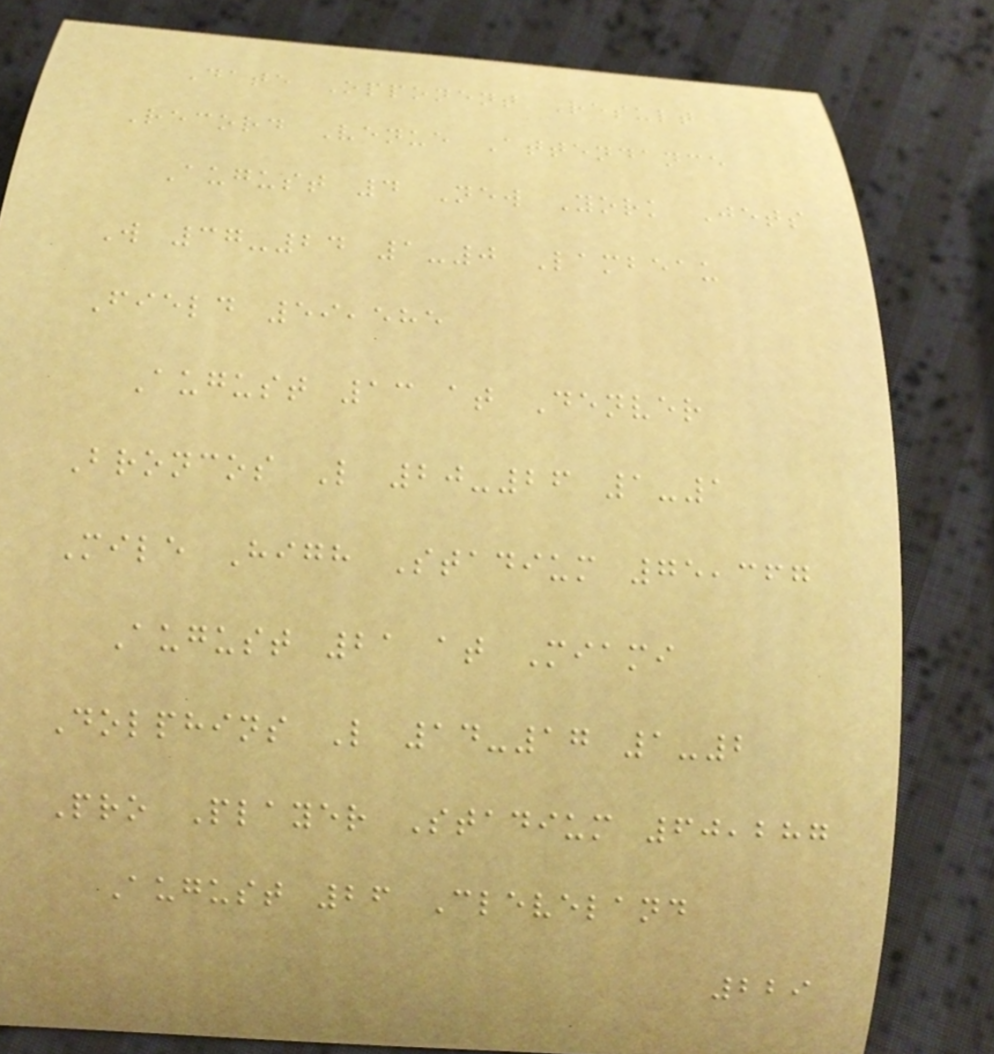Date Opponent Result
Record Venue Attendance
August 4 New York Jets
W 37-24 1-0 Lambeau
Field 59,585
August 13 at Denver
Broncos L 20-26 1-1
Mile High Stadium 75,367
August 21 at Miami
Dolphins L 14-17 1-2
Pro Player Stadium 60,287
August 26 Cleveland
229
